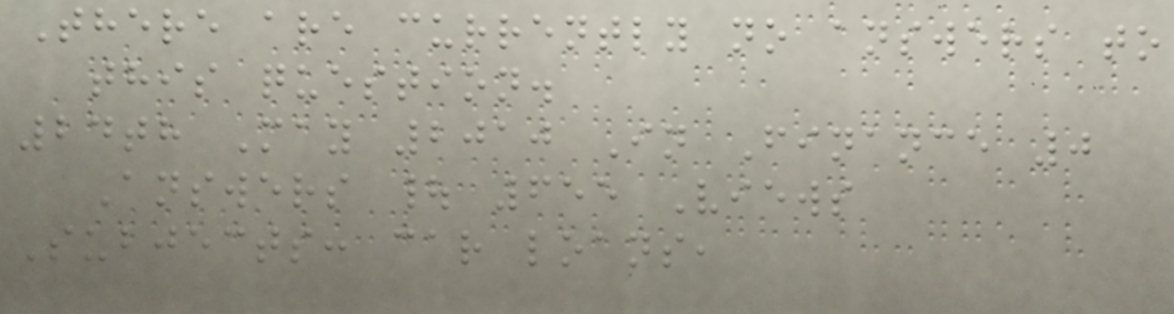There are currently no answers to
this question.
24th May 2010 In Finance 0
Answers | 655 Views
Subjects: car loans,
